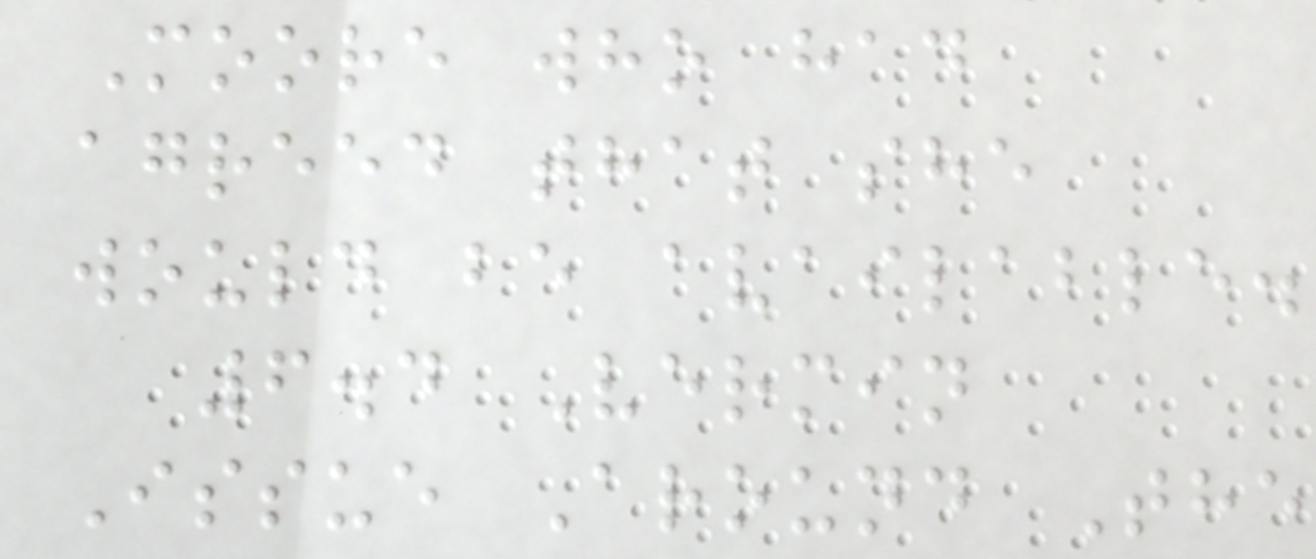Moore who had
agreed that she
would be available.
6.4 Vermin
Issue Around The
